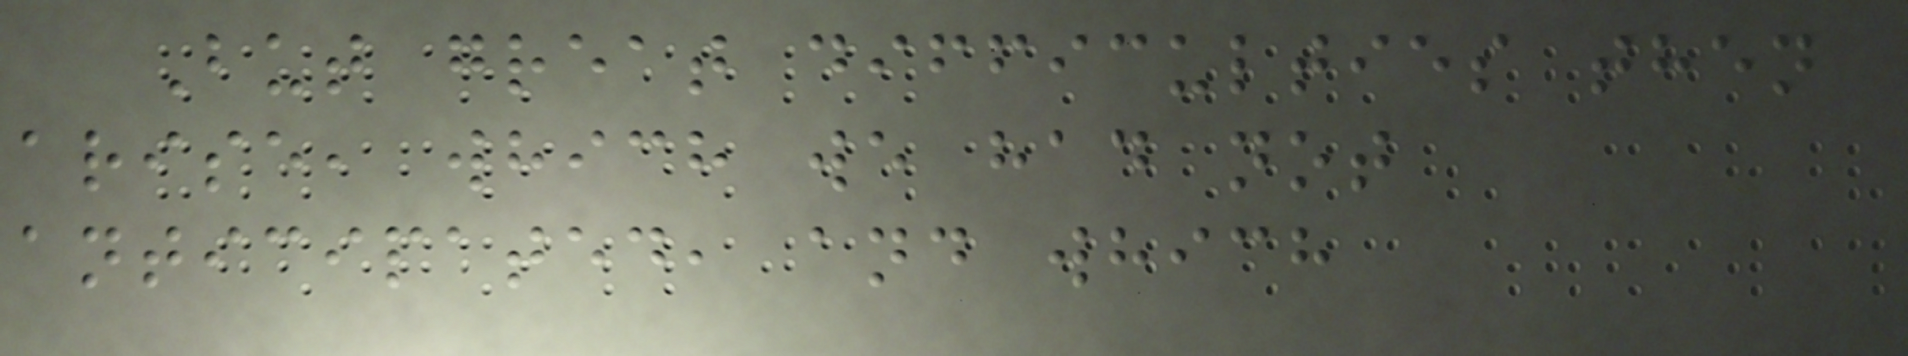But great difficulties then
arise, which we had not
anticipated, and which
